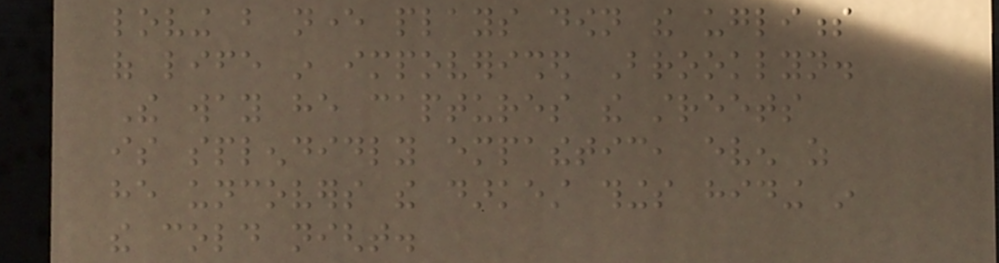loving but never plays down the ugliness
of life in impoverished Brooklyn.
The way he captures the streets
is splendidly empathetic, even as
he uncovers the darkest things hiding in
the cold night.
